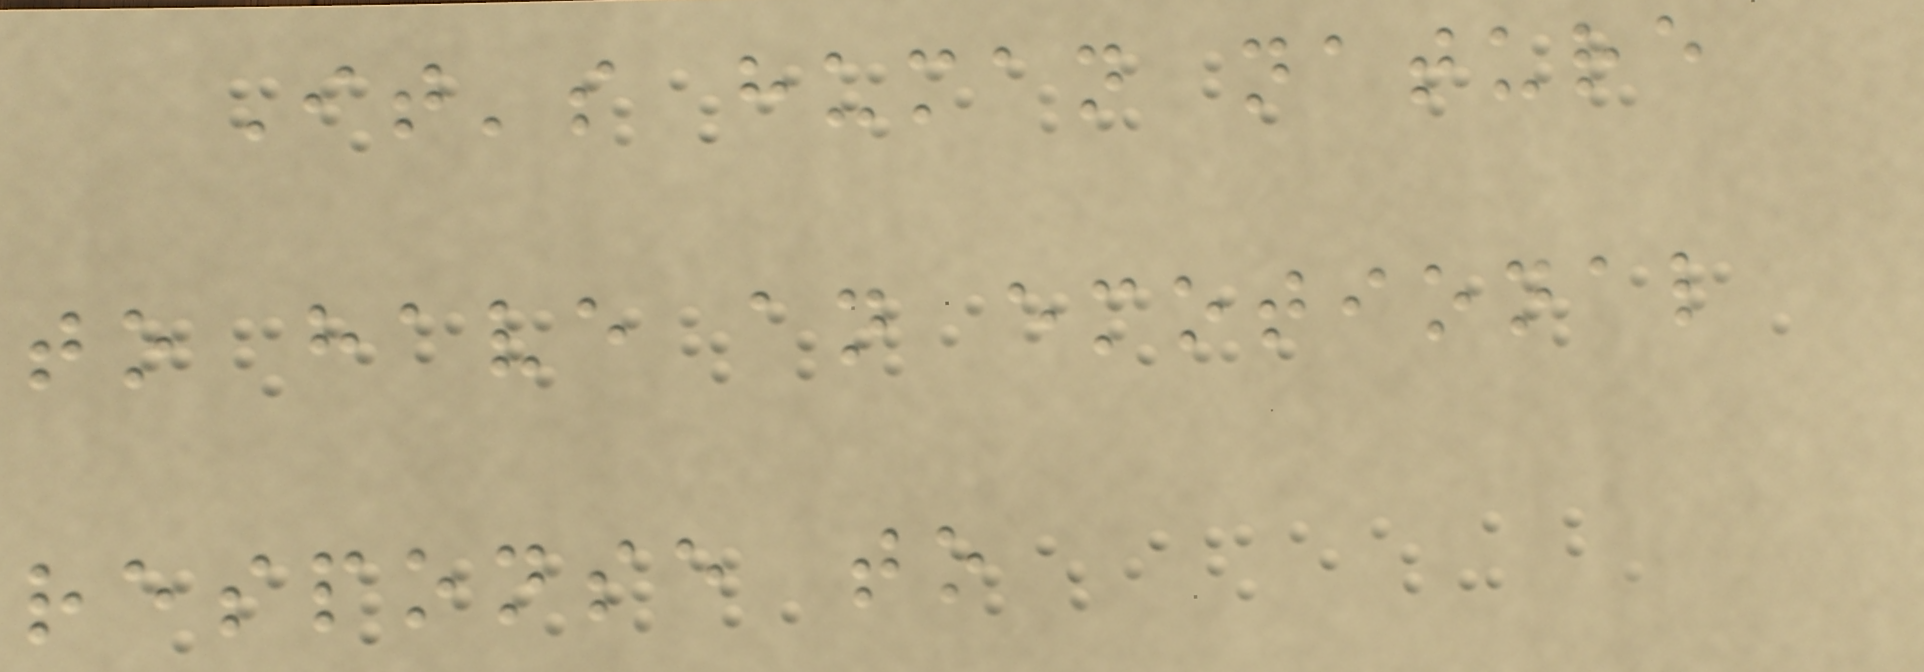It's human nature
to have an emotional
response to
